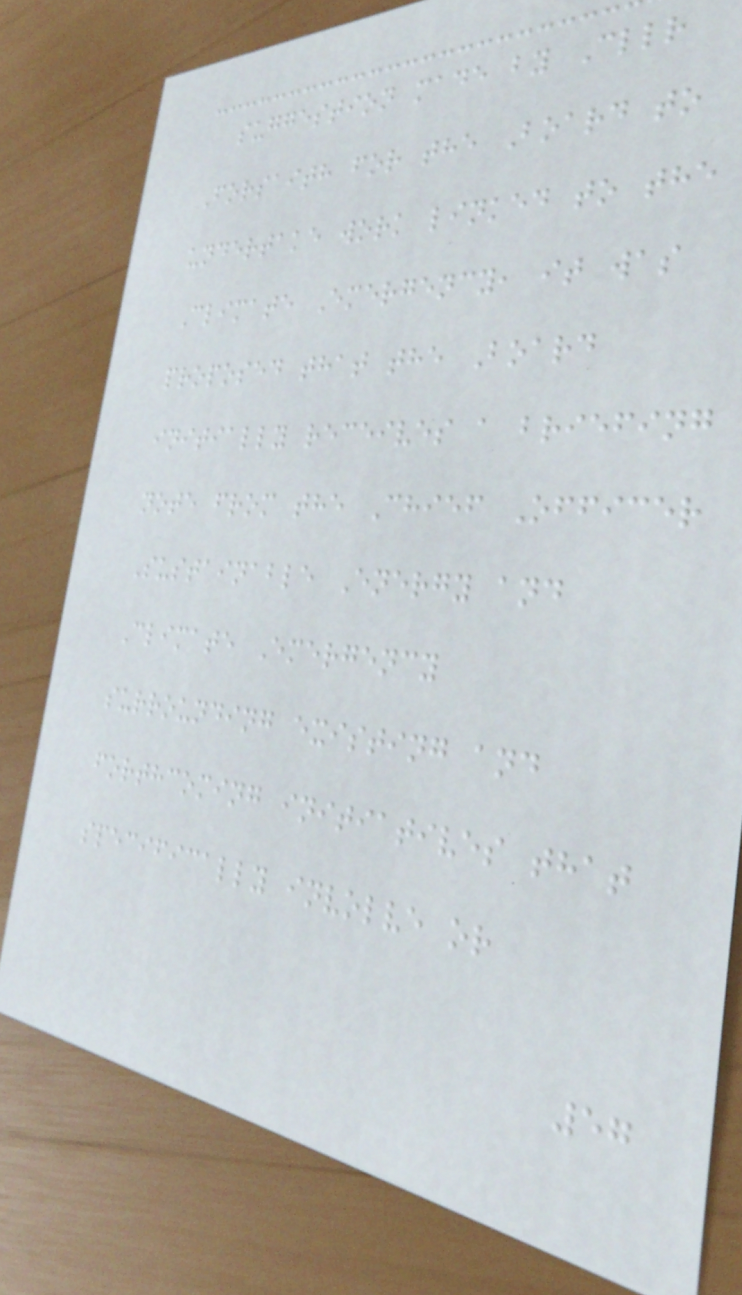suggestion made by Cllr
Forsaith for the Board to
undertake work linked to the
Climate Emergency, it was
proposed that the Board
initially receives a briefing
note from the Chief Officer
Sustainable Energy and
Climate Emergency
surrounding existing and
forthcoming initiatives that
specifically involve or
57
